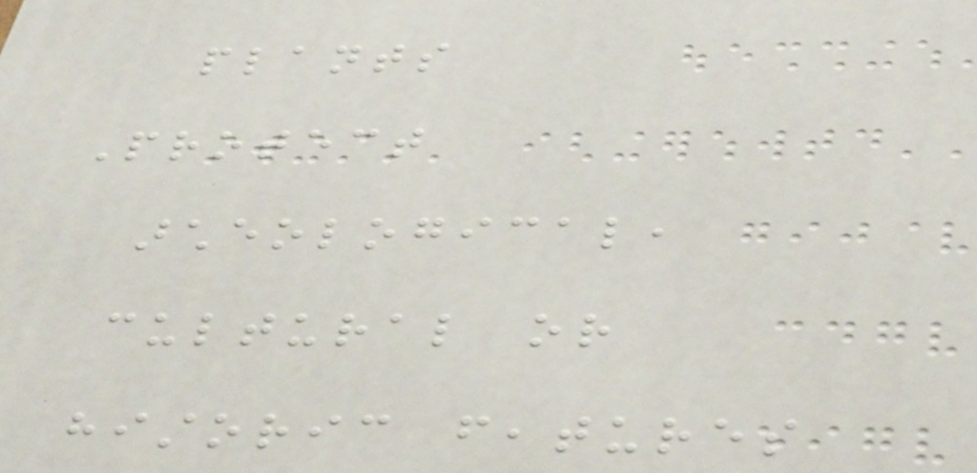plants
Protect
archeological,
cultural or
historic features
